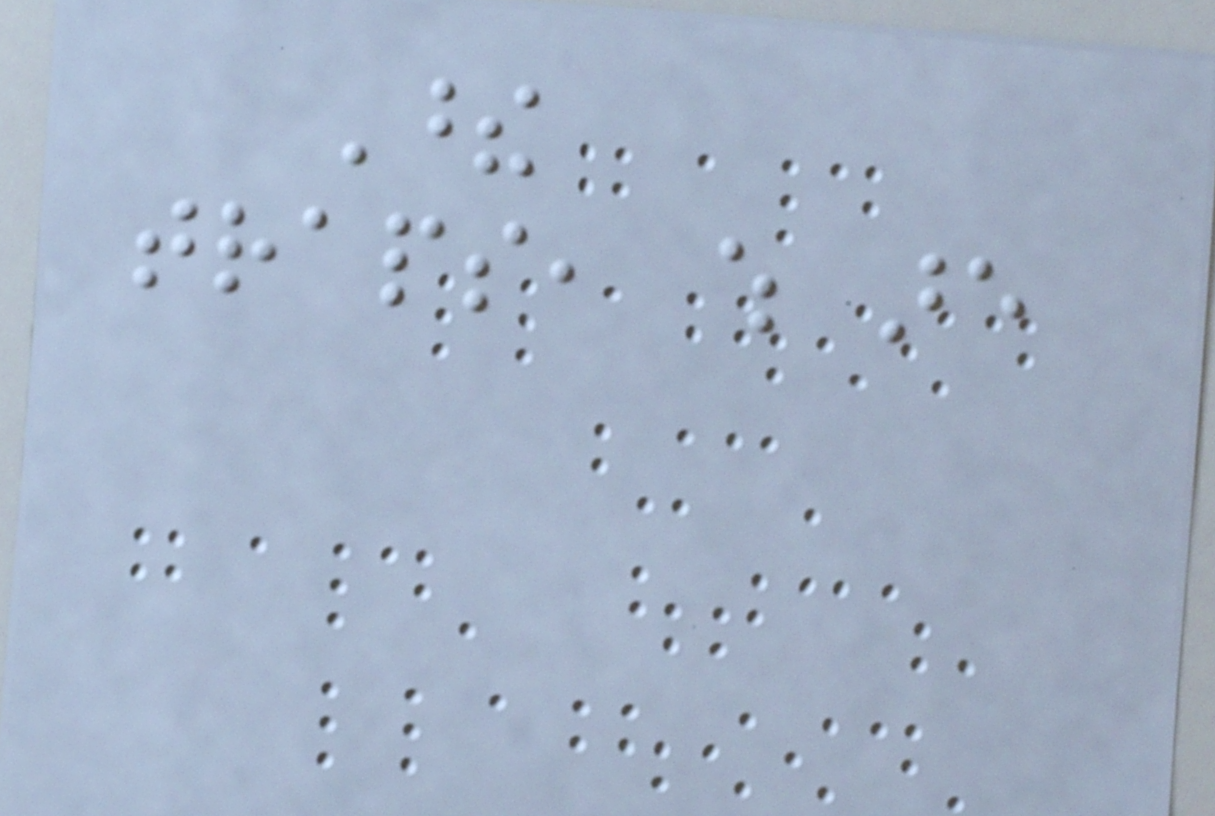These
traps, which are
